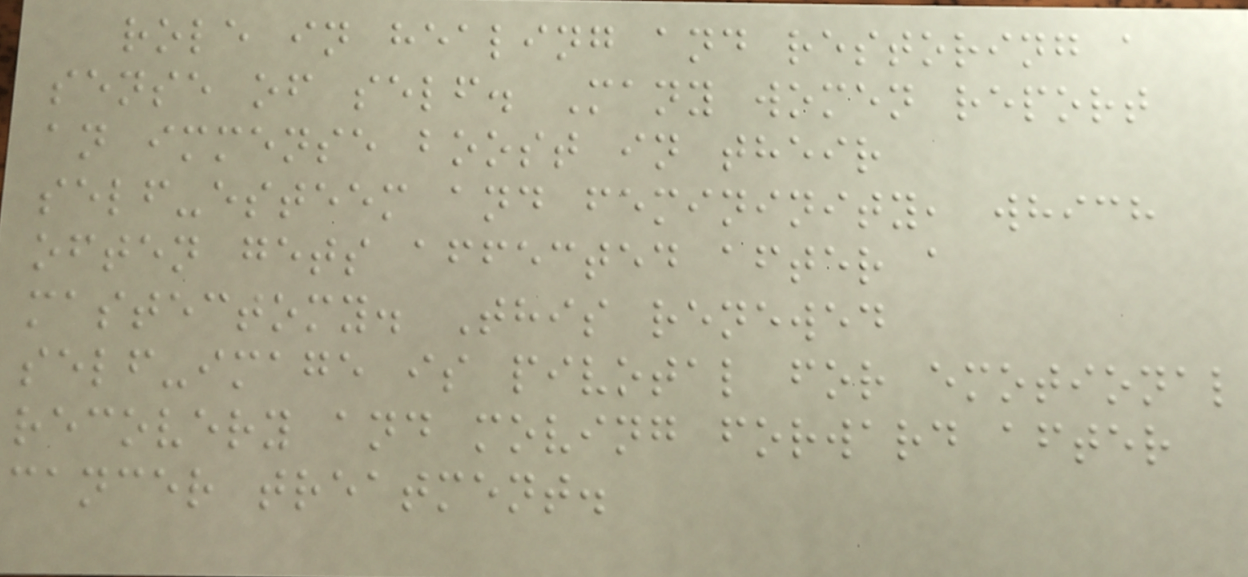role in healing and restoring a
sense of self. Many women report
an immense boost in their
self-esteem and femininity, which
often gets affected after a
mastectomy. This renewed
self-image is pivotal for emotional
recovery and moving forward after
cancer treatment.
